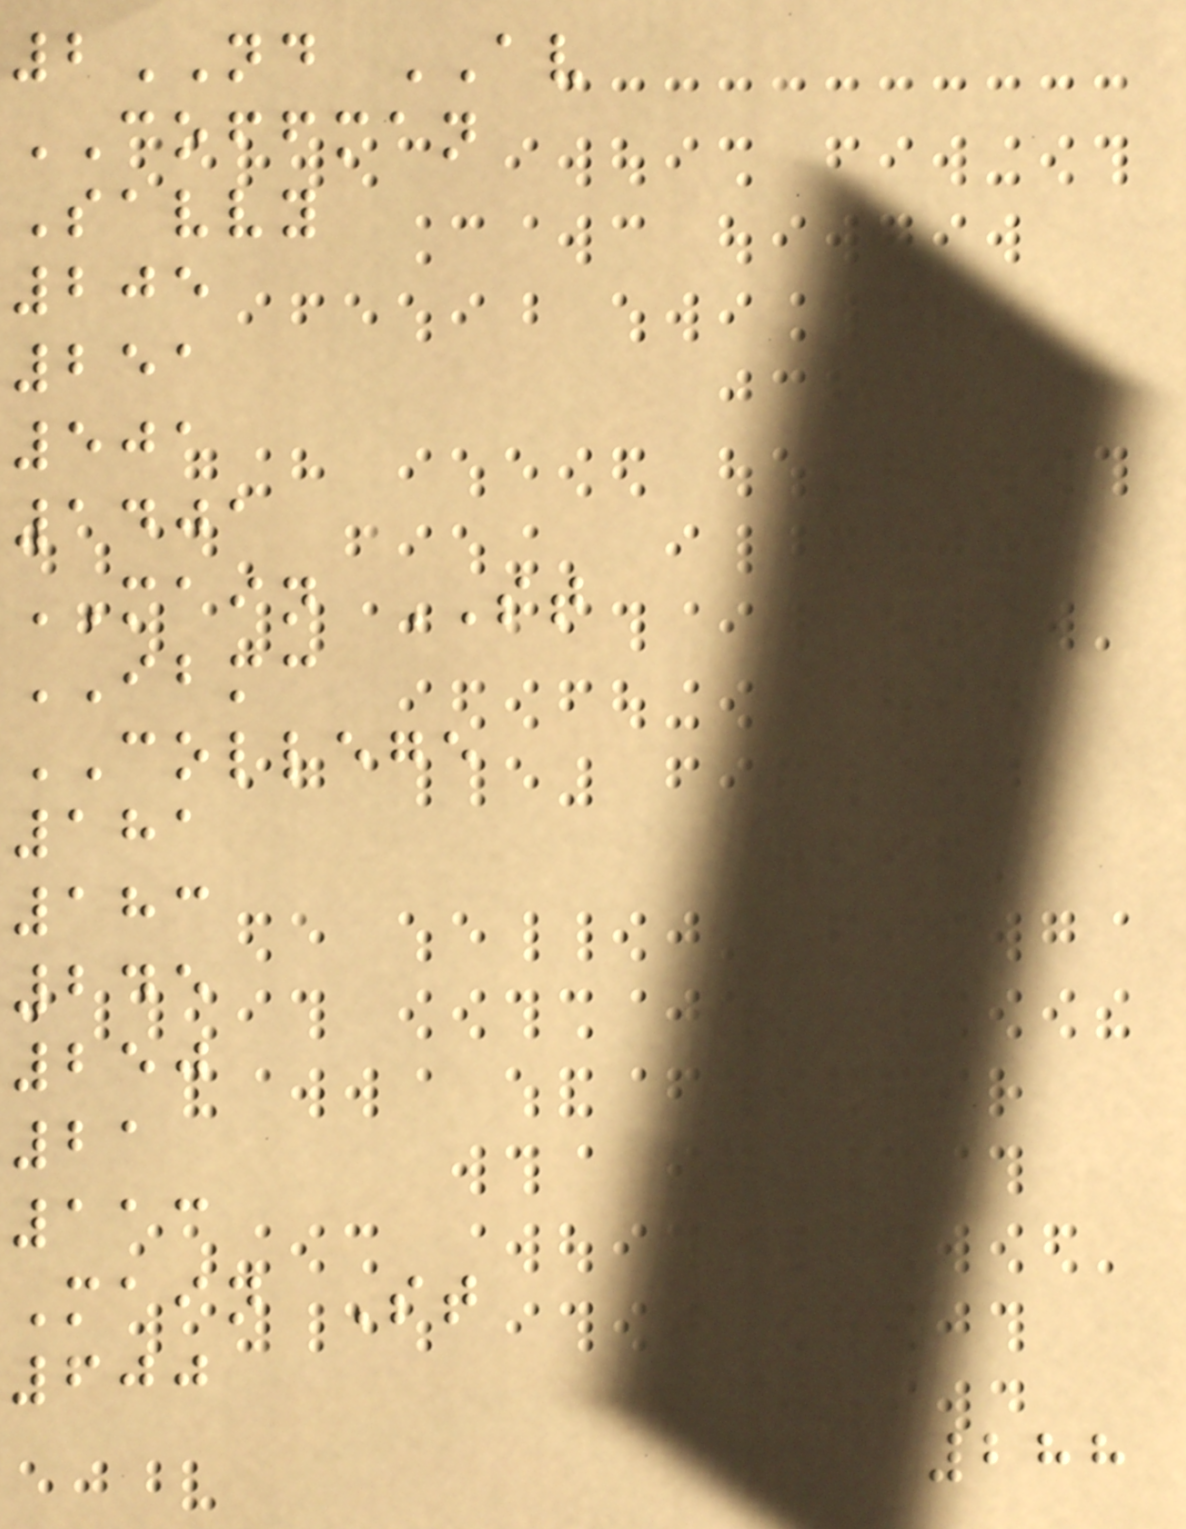2ND AV
COFFMAN
Savvy
205
251
501
1401
MAIN ST
IBMC
COLLEGE
181
183
245
250
21
113
Main St
600
288
